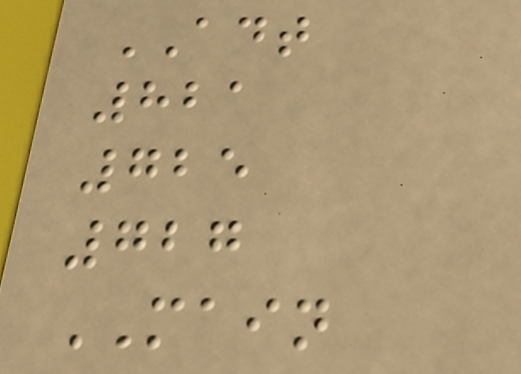ADT
821
725
727
MAIN
